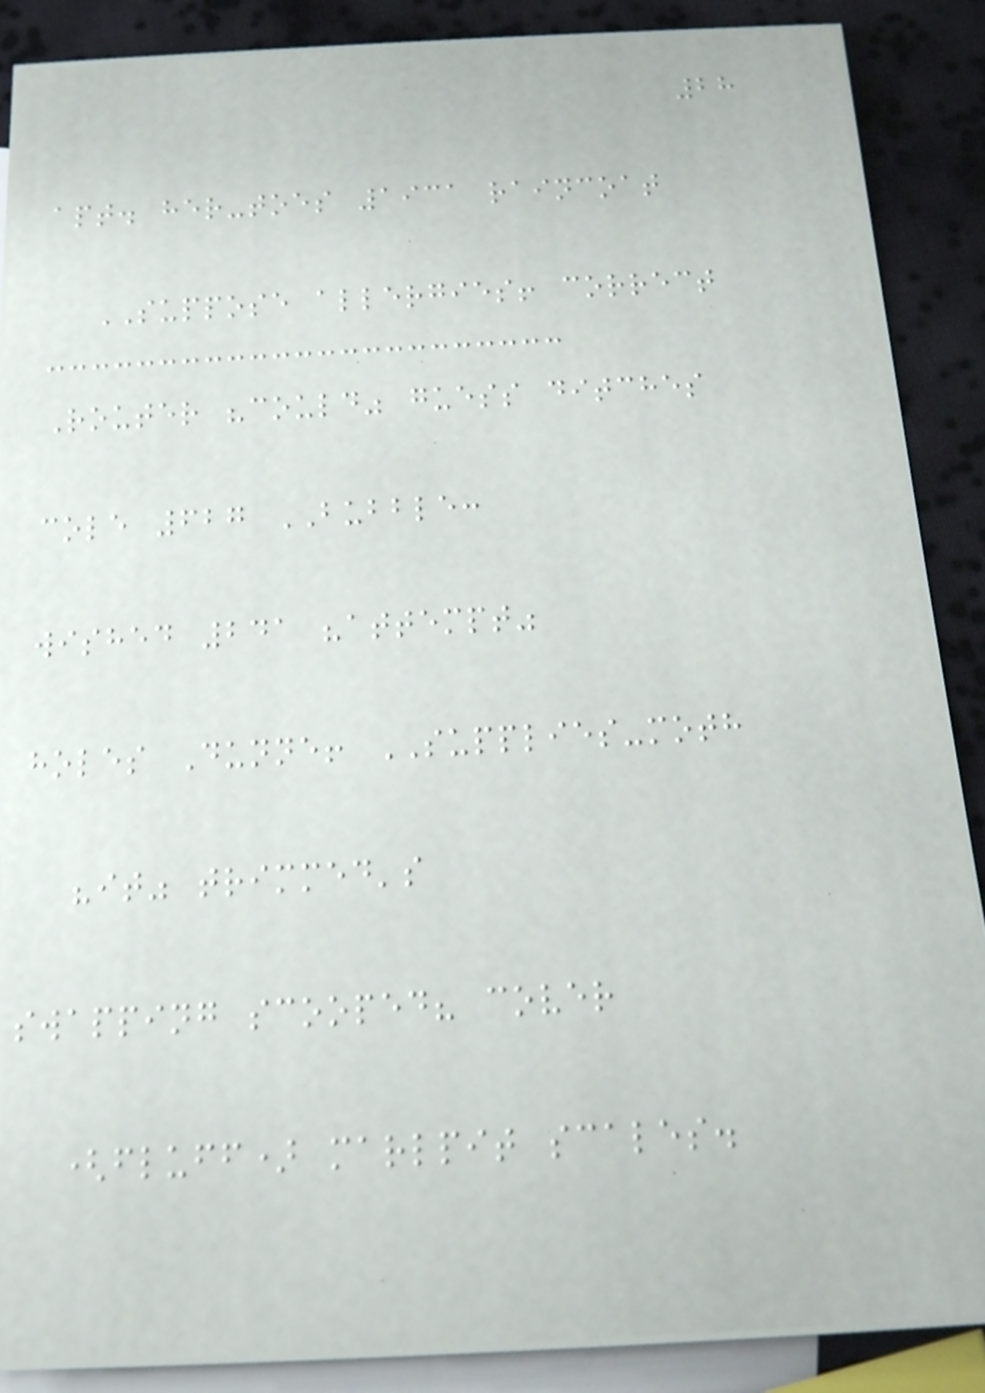28
apt. her-toes 1931 raincoat
SUPPOSE allergies! correct
Router "could" guess ditches
cole 627 BUBBLE:
wished 241 "attempt"
holes Dunne! SUPPLIES-moth
"it" trimmed's
swapping scooped? cover
(fluff) marlpit scales.
